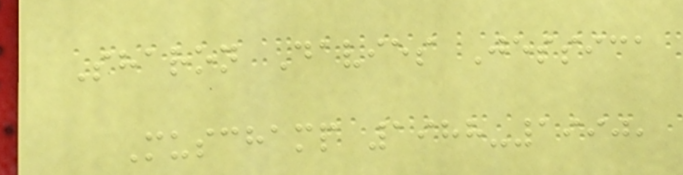Sharon Davies Jessica
Muschamp 1988-1990,
